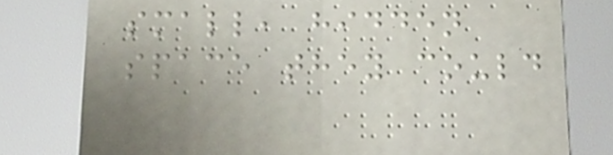small, hidden
space they could
